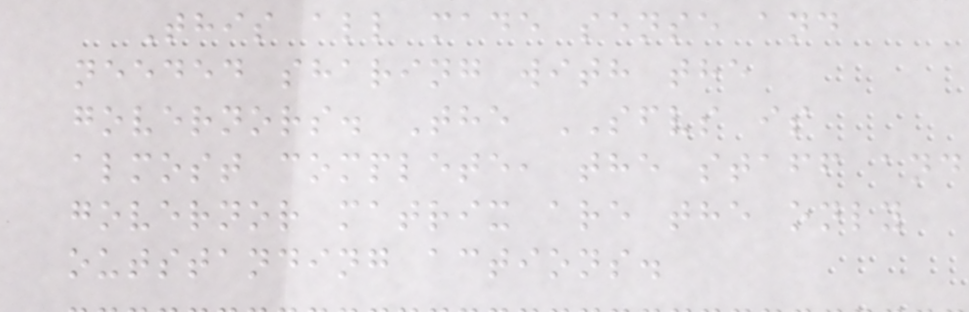This all made sense and
needed sharing with the
governors. The SFVS is
almost complete, the staff and
governor matrix are the only
outstanding actions.
